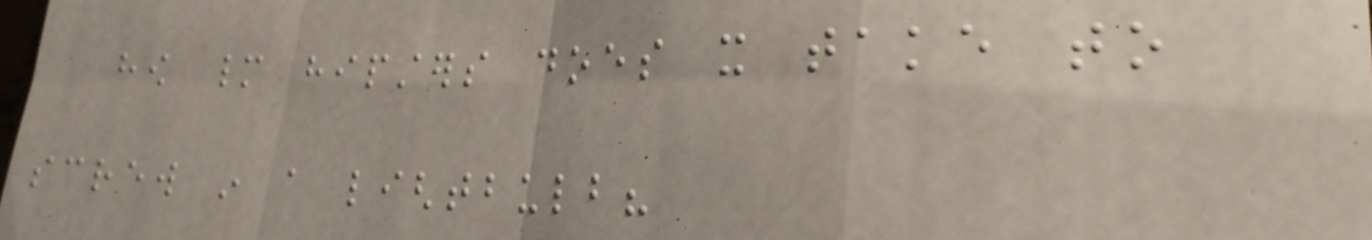how many hipsters does it take to
screw in a lightbulb?
